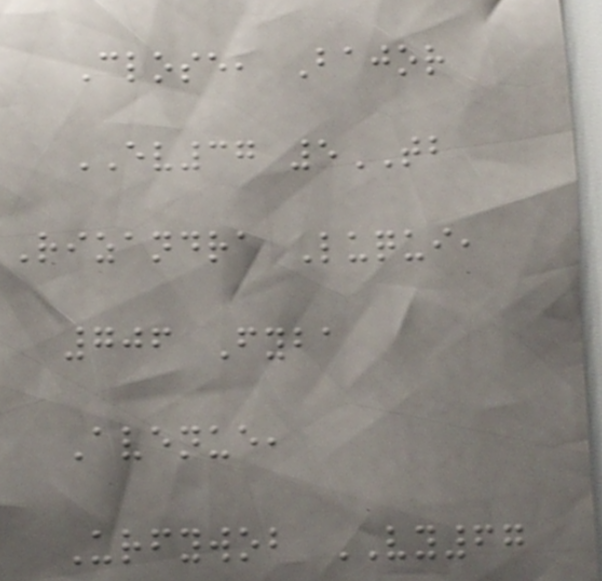Close, Bajor
EV37 5TB
Rizandra Luqui,
706 Fyba
Avenue,
Urfywob VY67
